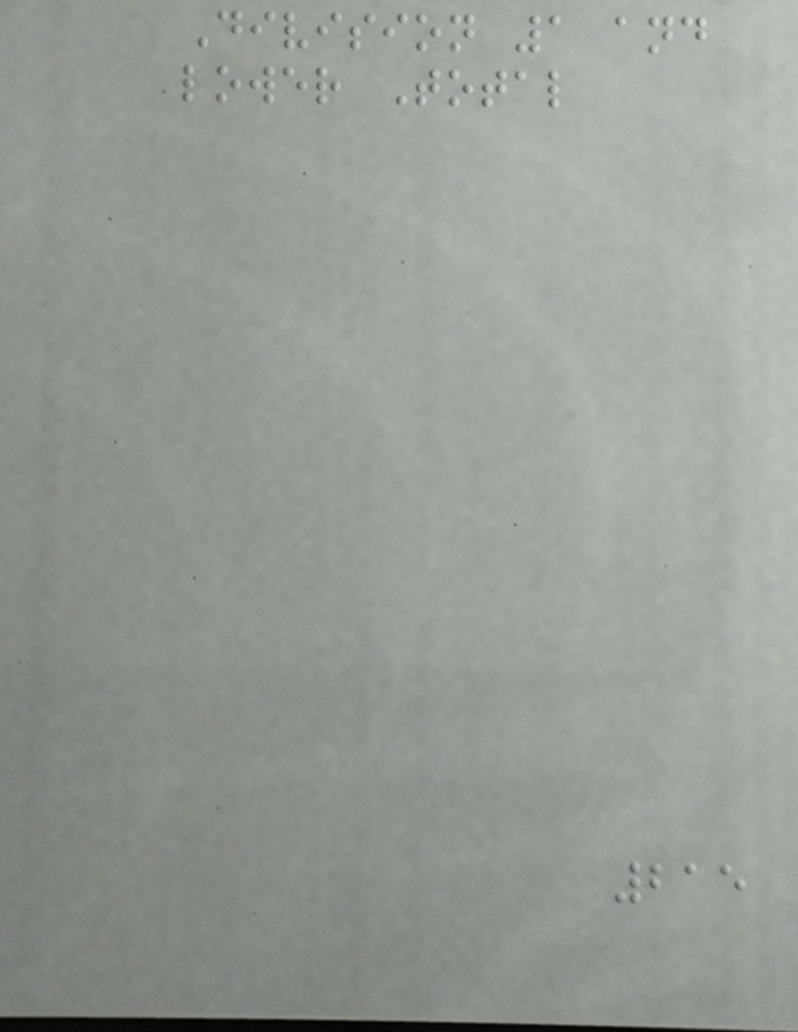Division 1 and
lower Total
215
